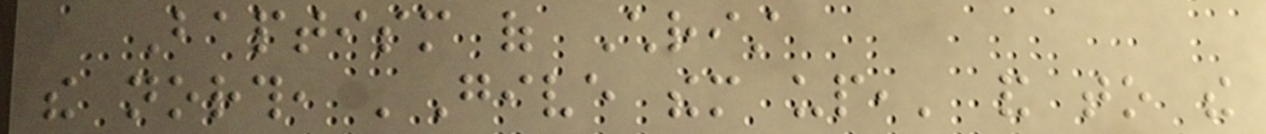Baptism of Christ
the north, 'Give them up,' and to the
